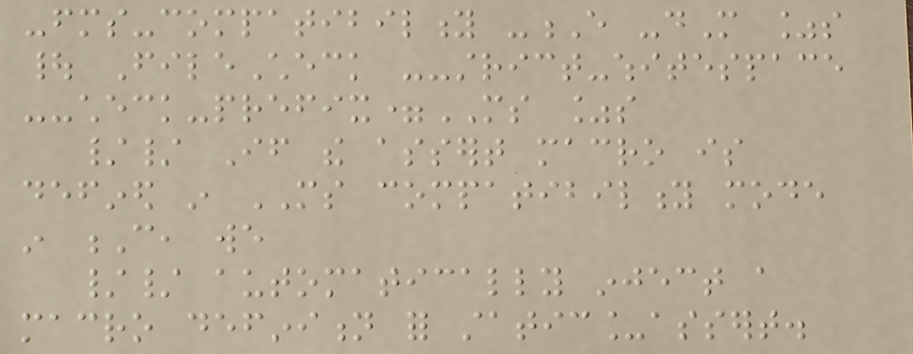-fms-compatibility -E -dM %s
| FileCheck --strict-whitespace
--check-prefix=MS %s
// If the assert macro is
defined in MS compatibility mode
in C, we
// automatically inject a
macro definition for static_assert.
